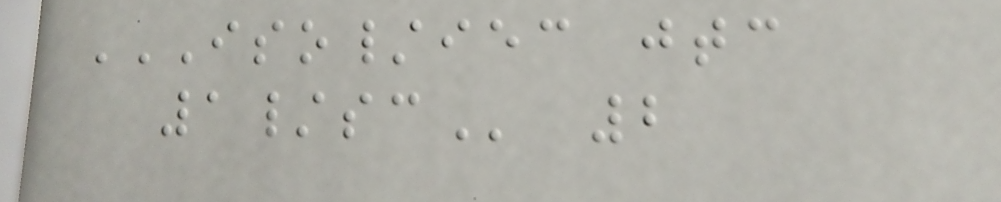ISO/IEC JTC
1/SC 2
